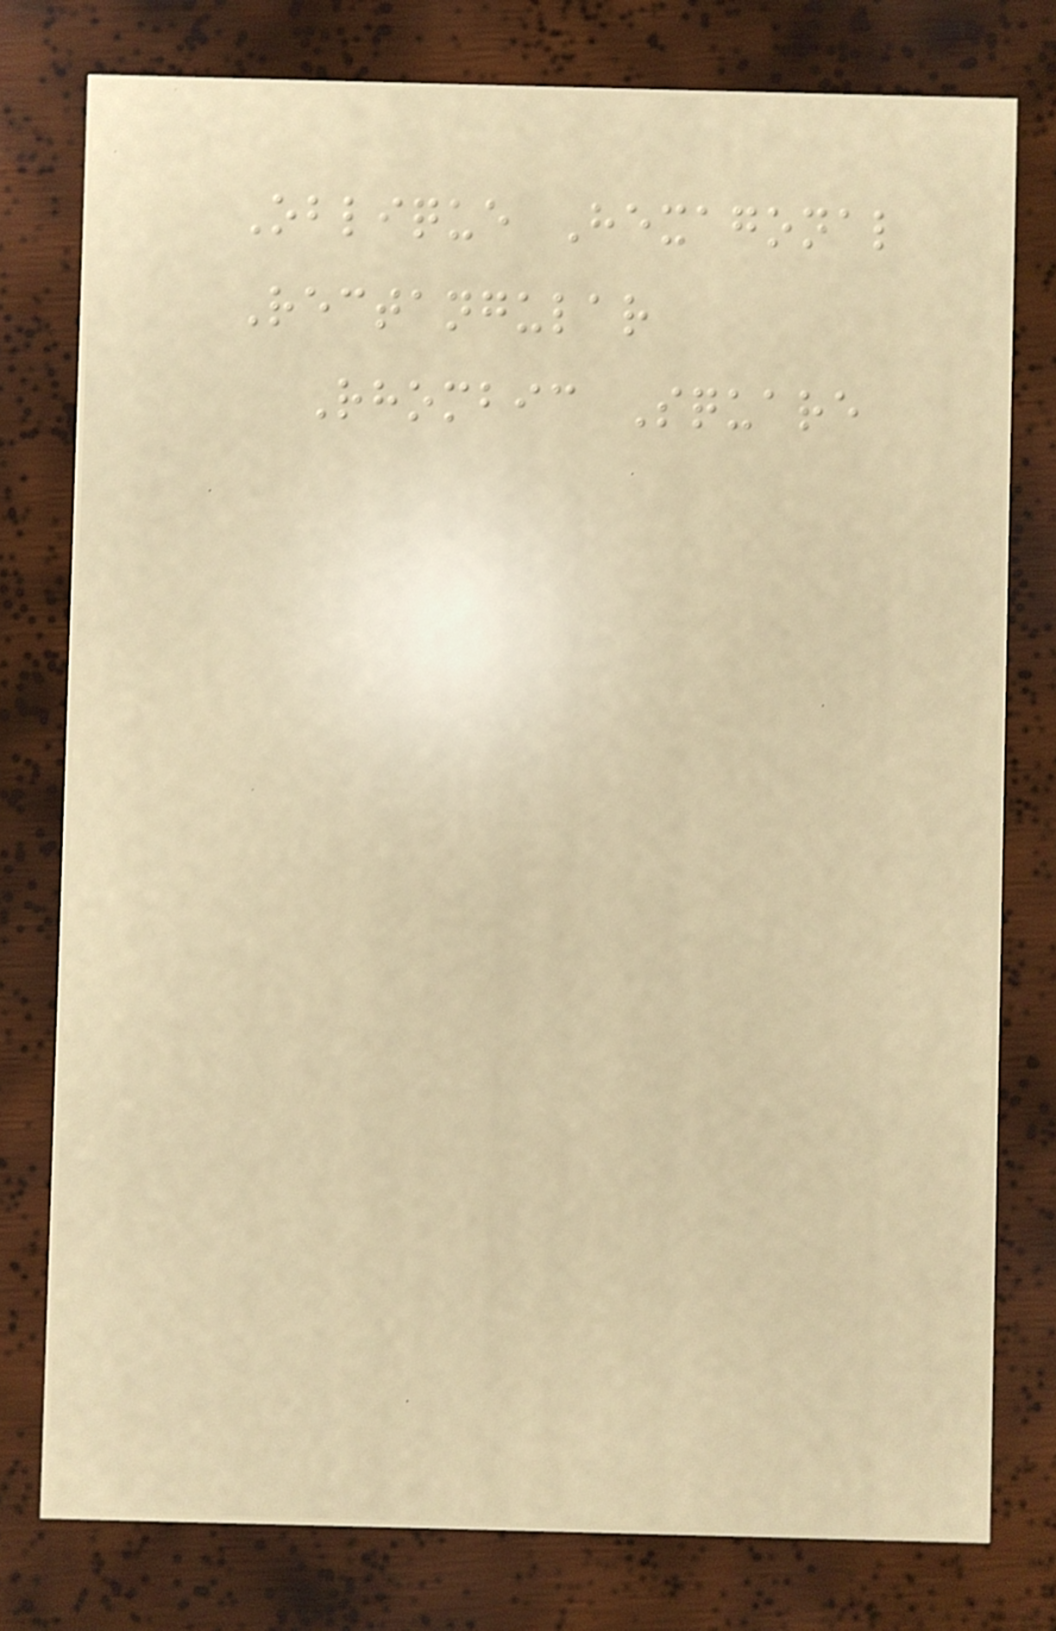Oblique Hexagonal
Rectangular
Rhombic Square
